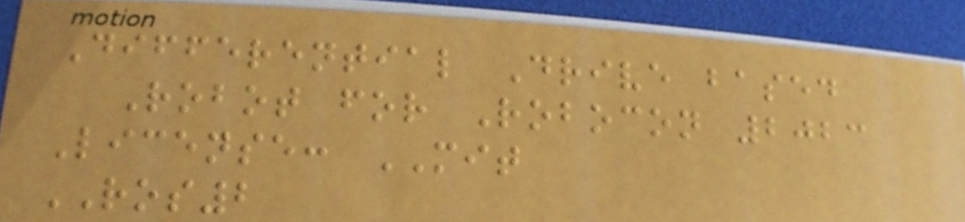Differential Drive based
Robot for Robocon 2023
License: MIT
ROS2
